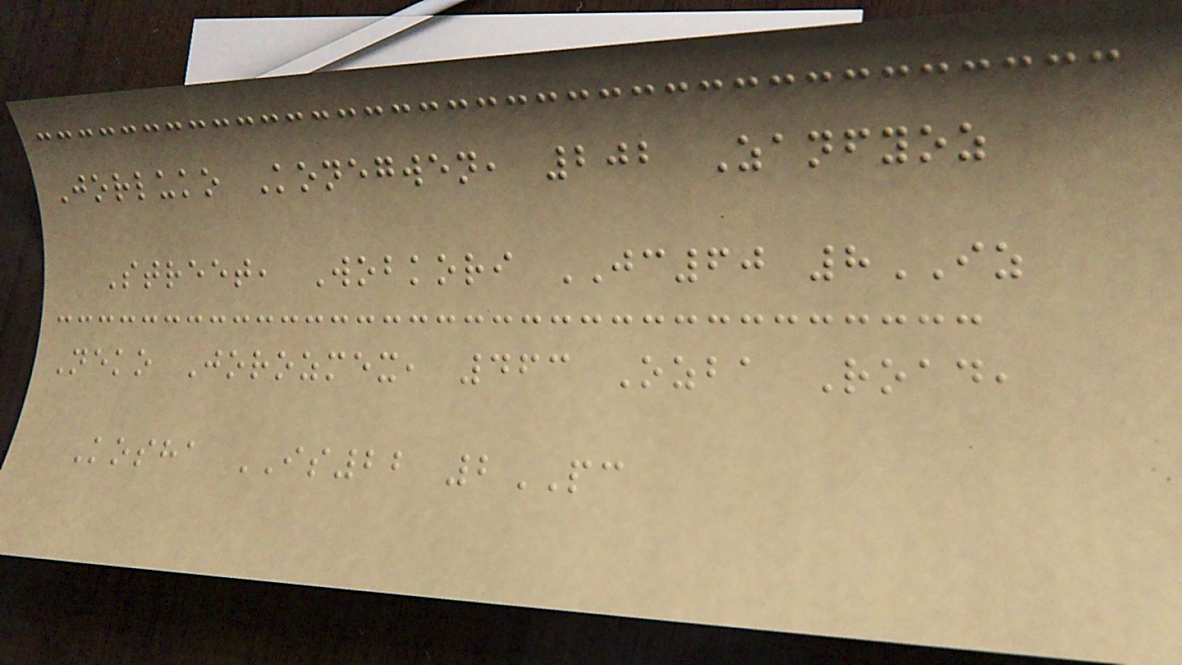Jorluko Konegwen, 202 Zanfyoz
Street, Wobkori JC60 8IZ
Neko Jorozmex, 463 Ozba Road,
Kosha IS22 2PC
